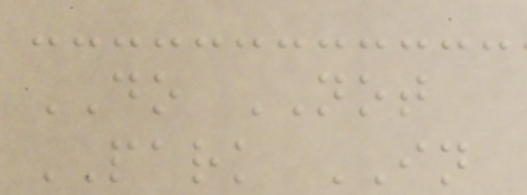DO NOT
PARK IN
